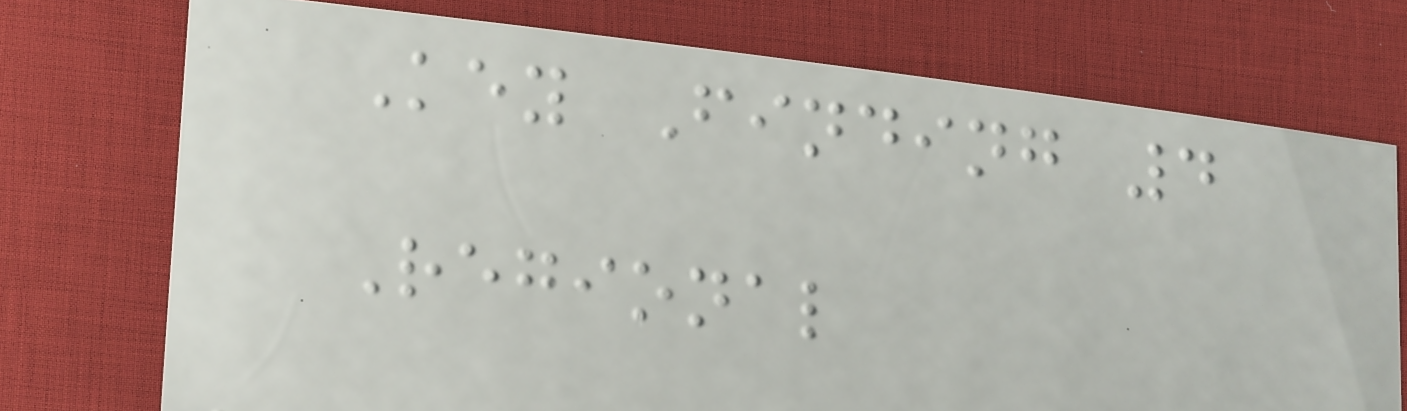Key Finding 4
Regional
